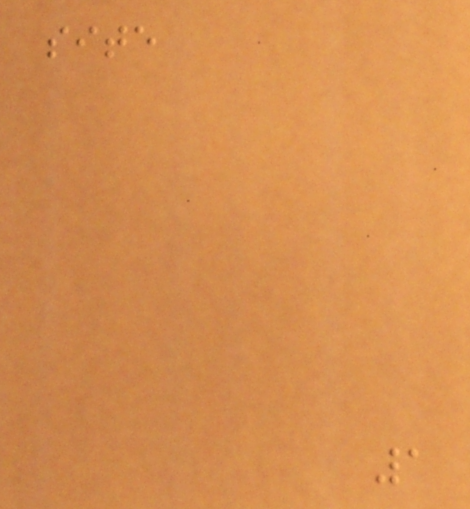site
1
